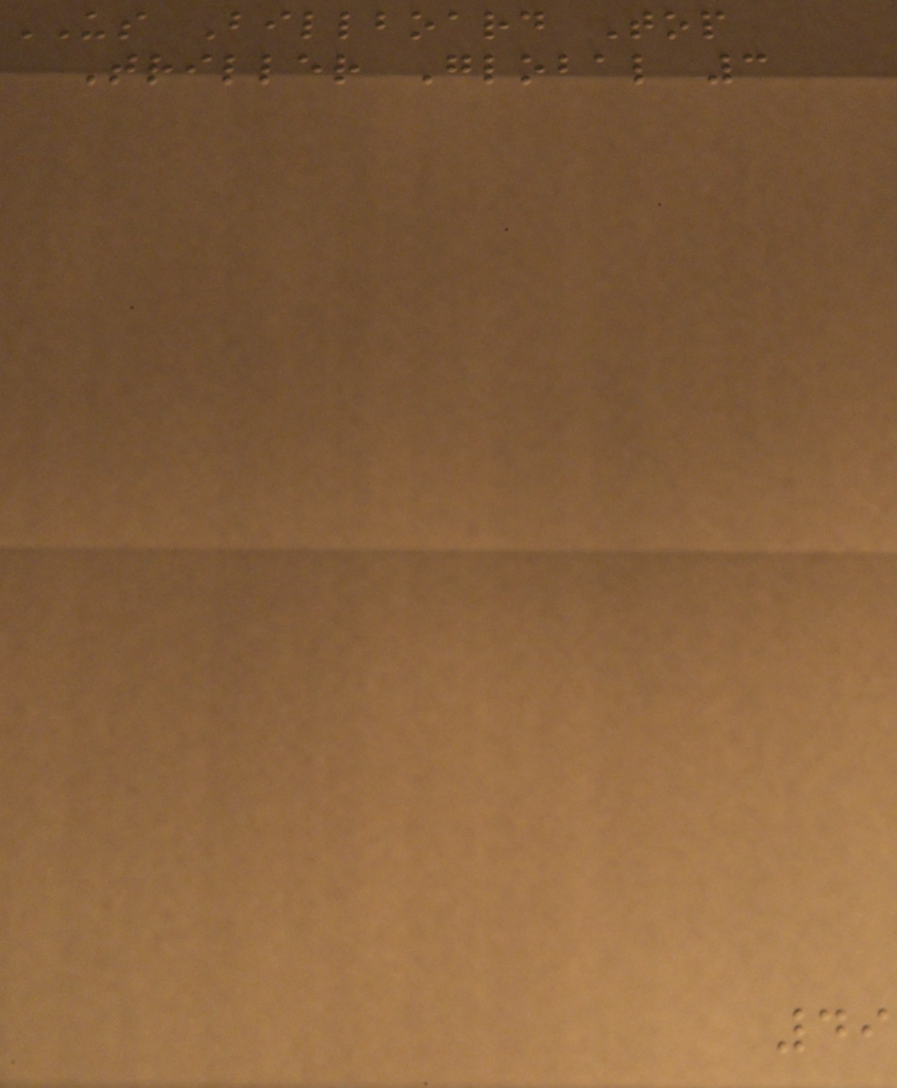US Billboard Top
Triller Global 3
49
